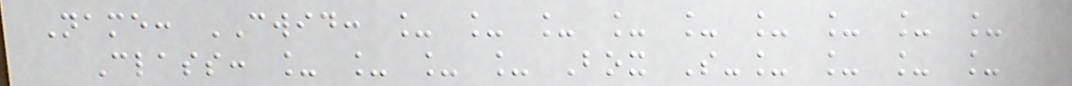Name: CWID: _ _ _ _ _ _ _ _ _
Class: _ _ _ _ Box S-_ _ _ _
